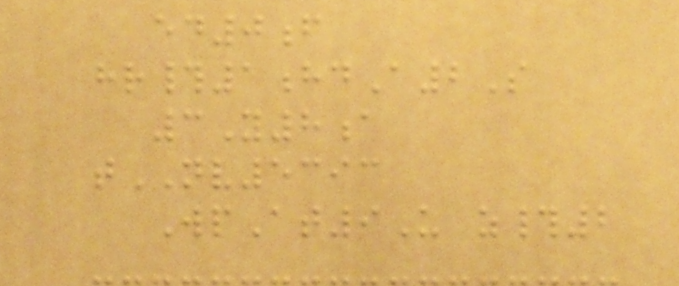ed0f
hr#1hdA2S
3Y8a
tNV5393
WpAt9U z#2
